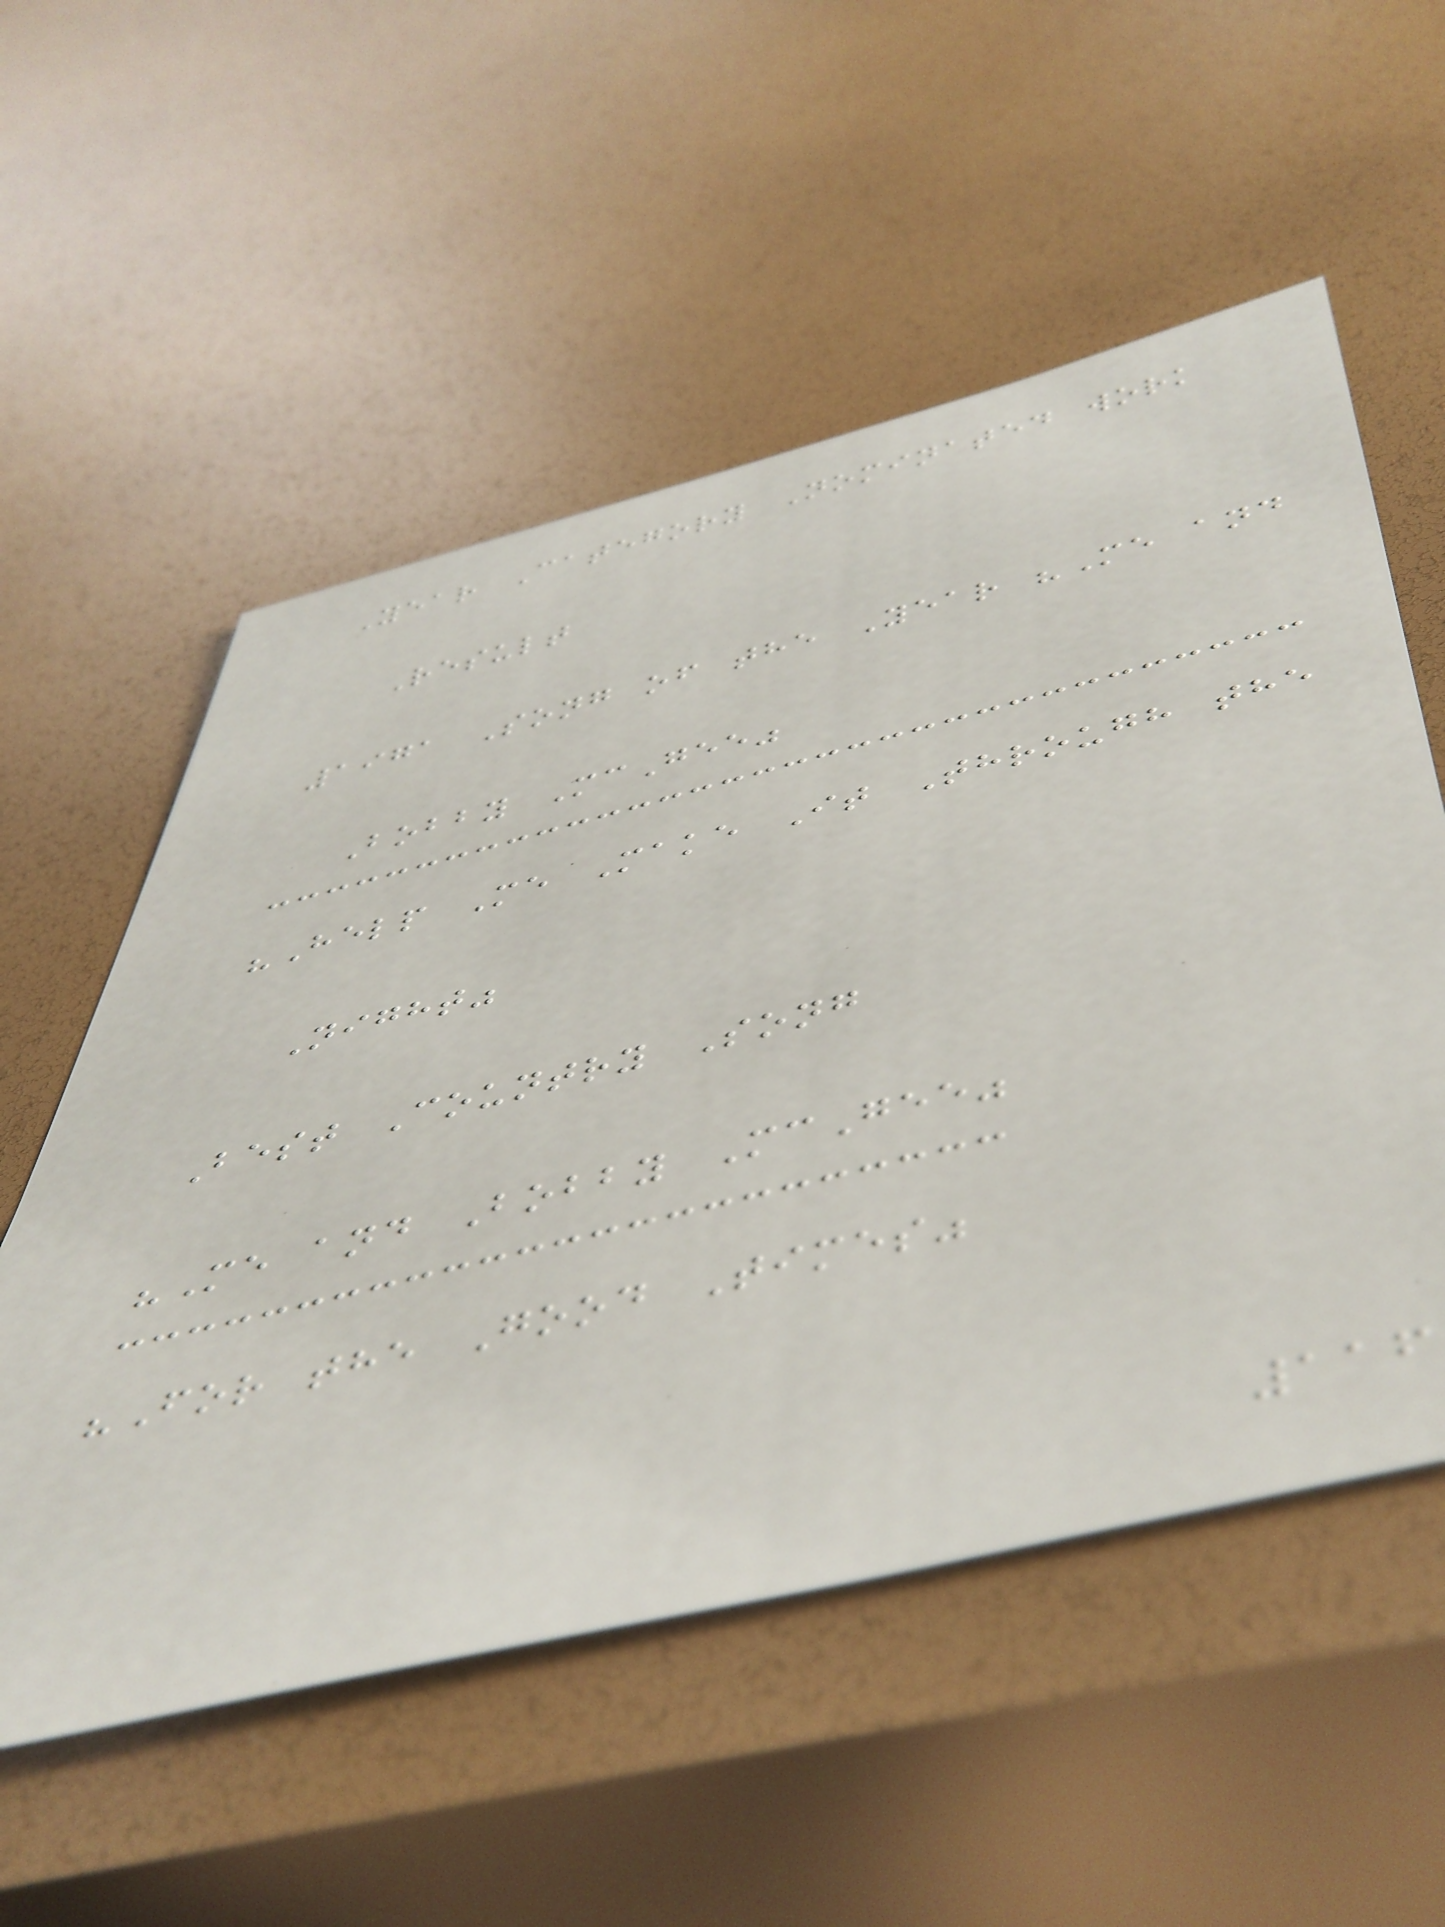Year Category Nominated work
Result
1971 Song of the Year "Me and
Bobby McGee"
"Help Me Make It Through the
Night"
Best Country Song
"Me and Bobby McGee"
"For the Good Times"
116
